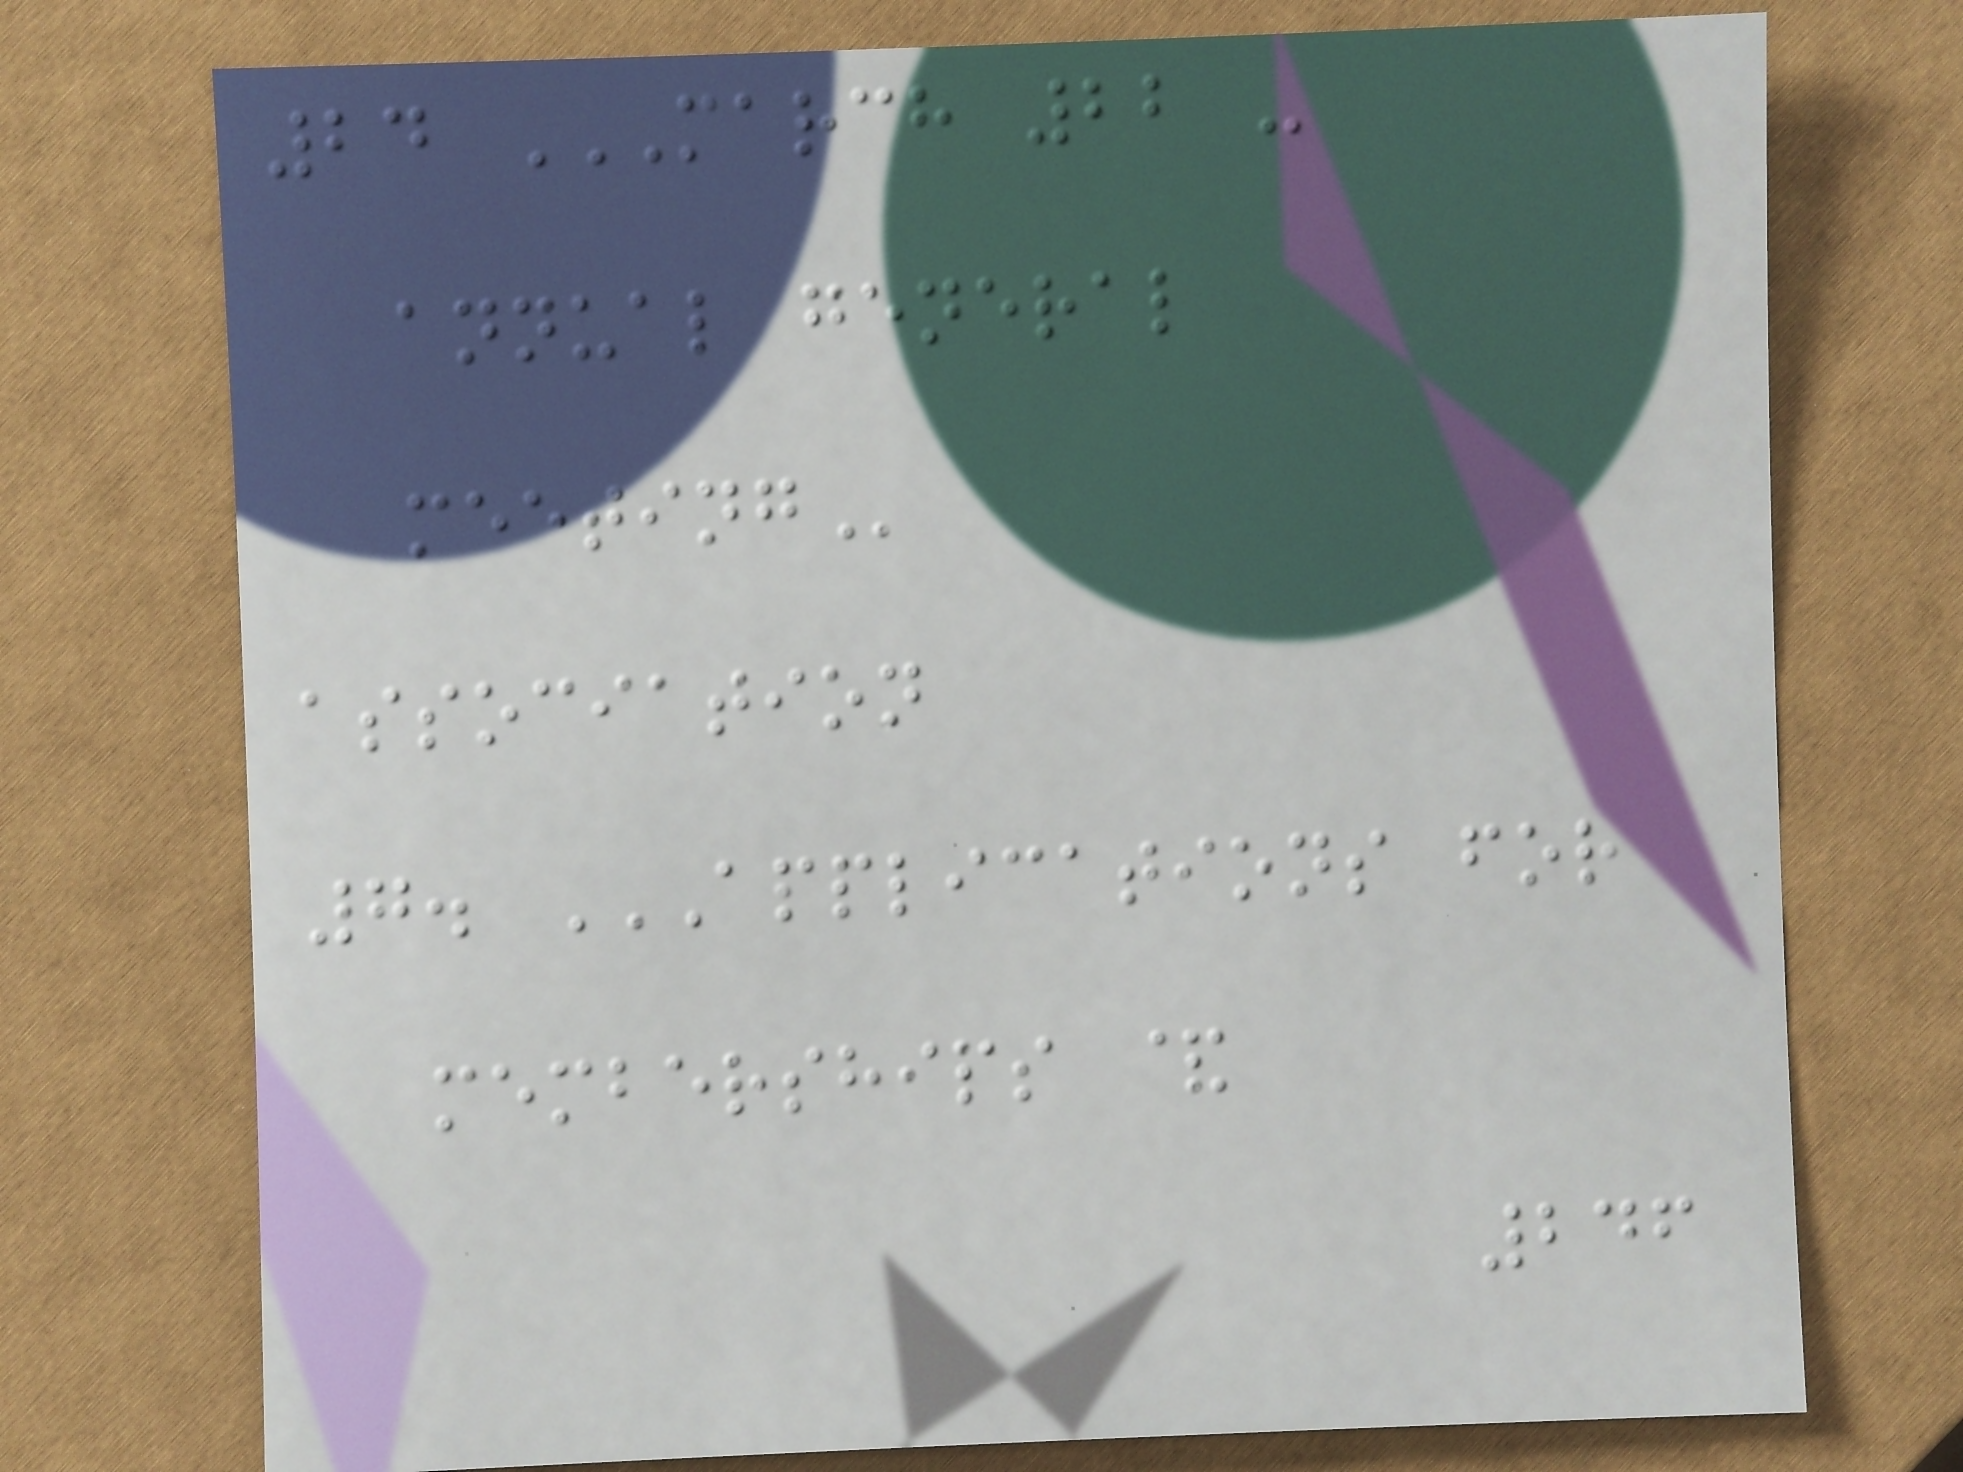24 MARCH 22 -
ANNUAL GENERAL
MEETING
association
7. APPLICATIONS FOR
MEMBERSHIPS &
246
